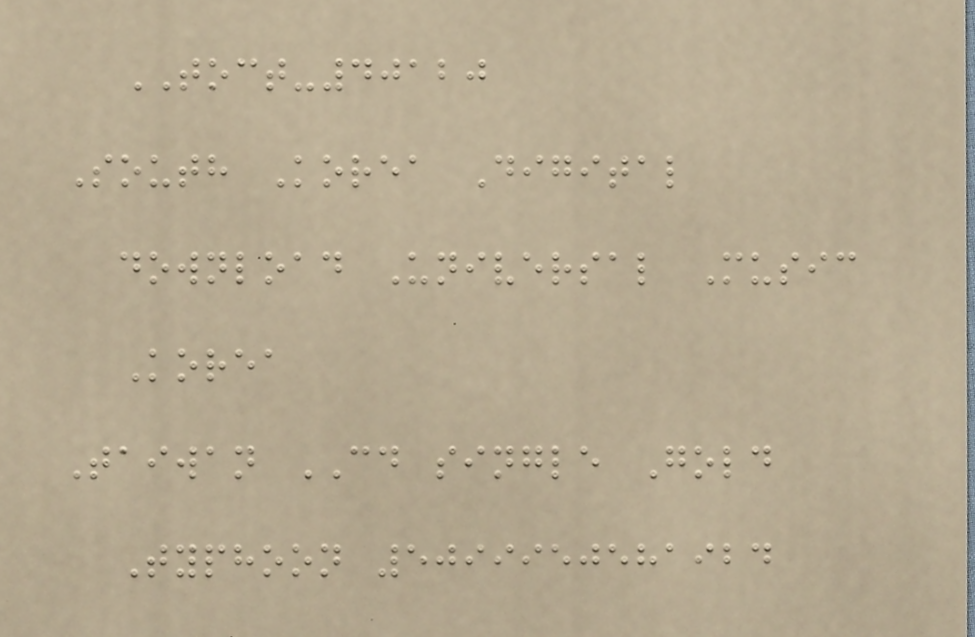TOCT-40120
South Korea Digital
download Universal Music
Korea
Taiwan CD single Gold
Typhoon 5099950581924
